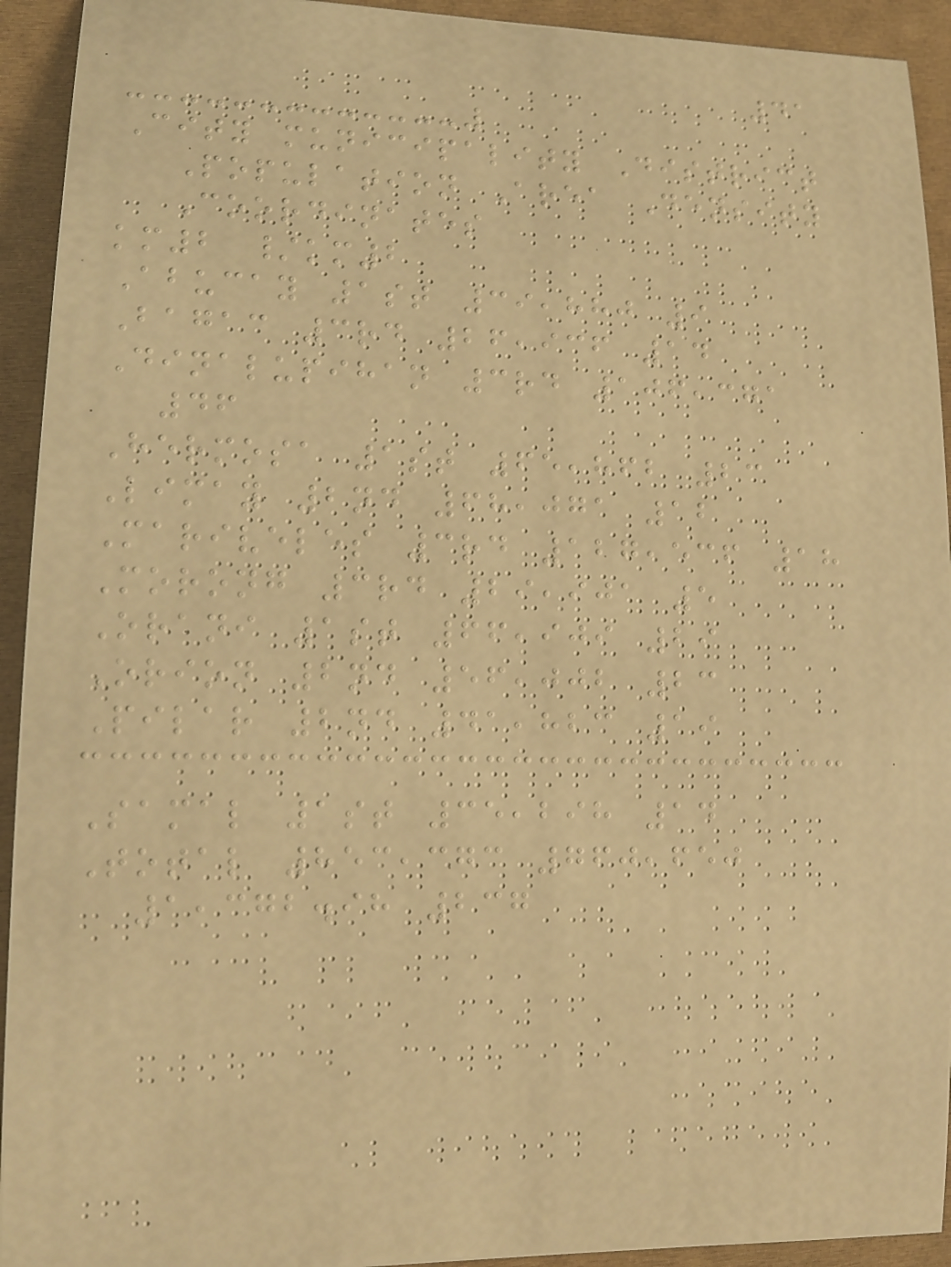41
City municipality District
Population Area Density
Coordinates
km2 /km2
Abucay 1st 39,880 9
Bagac 3rd 26,936 14
Dinalupihan 3rd 106,371
46
Hermosa 1st 65,862 23
Limay 2nd 68,071 12
Mariveles 3rd 127,536 18
Morong 3rd 29,901 5
Orani 1st 66,909 29
Orion 2nd 56,002 23
Pilar 2nd 41,823 19
Samal 1st 35,298 14
Total 853,373 760,650
1,372.98 237
